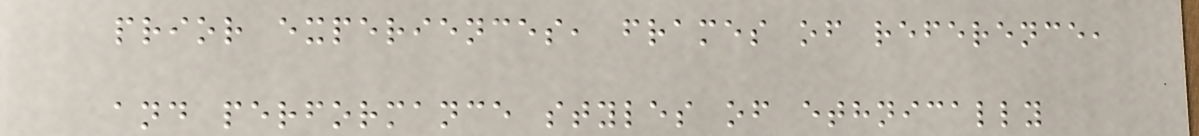prior experiences, frames of reference,
and performance styles of ethnically
